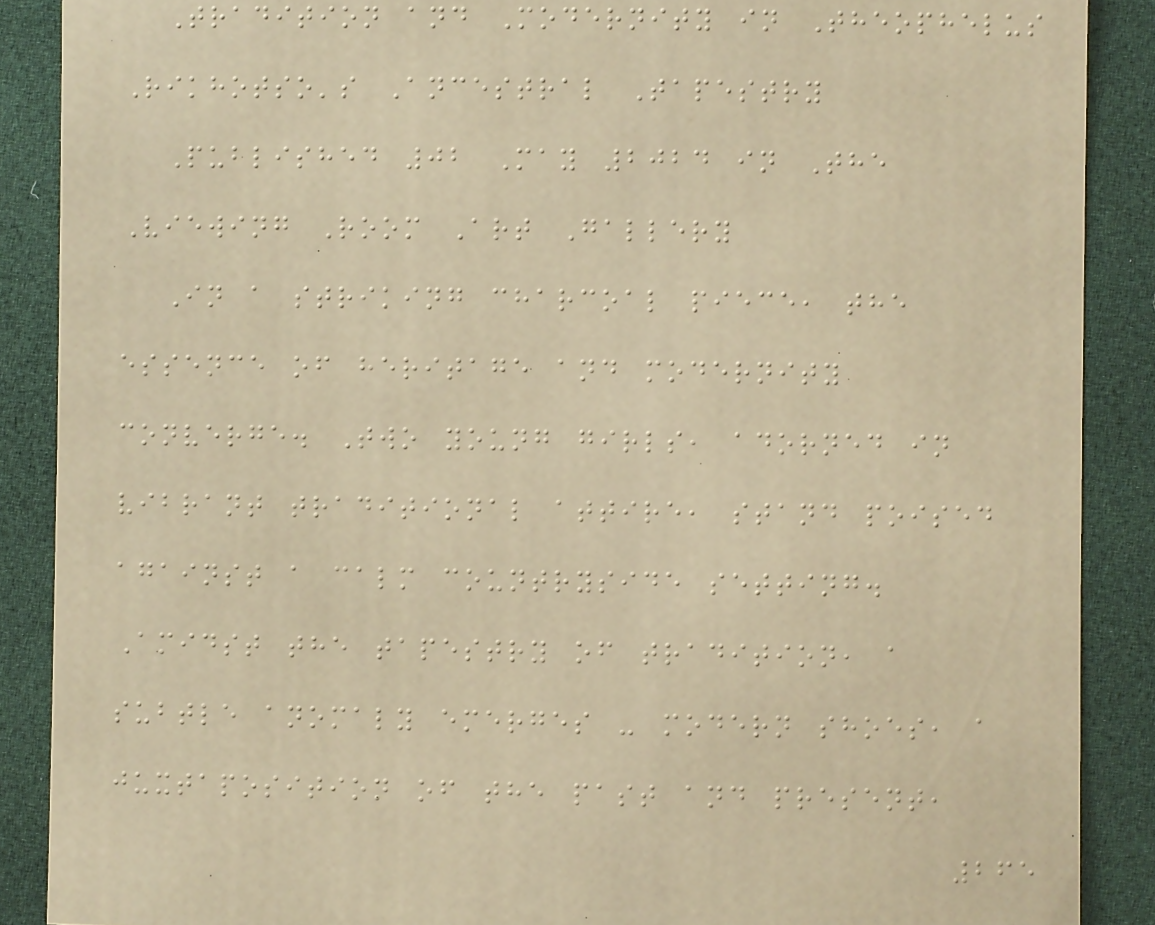Tradition and Modernity in Theophelus
Rikhotso's Ancestral Tapestry
Published 02 May 2024 in The
Viewing Room Art Gallery
In a striking charcoal piece, the
essence of heritage and modernity
converge. Two young girls, adorned in
vibrant traditional attire, stand poised
against a calm countryside setting.
Amidst the tapestry of tradition, a
subtle anomaly emerges - modern shoes, a
juxtaposition of the past and present,
265
